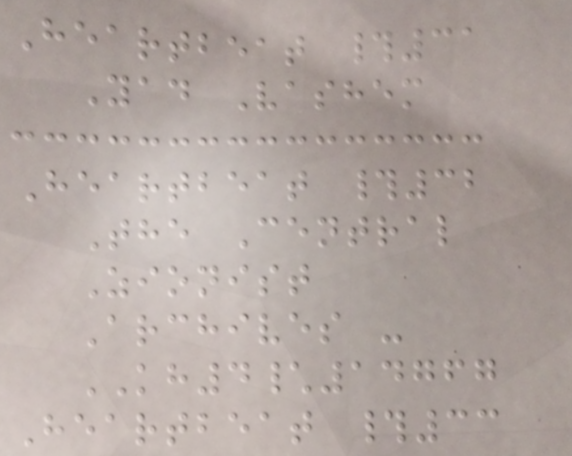Heartbeat #31
Yad Vashem
Heartbeat #32
The Central
Zionist
Archives -
KH4\14767
Heartbeat #33
